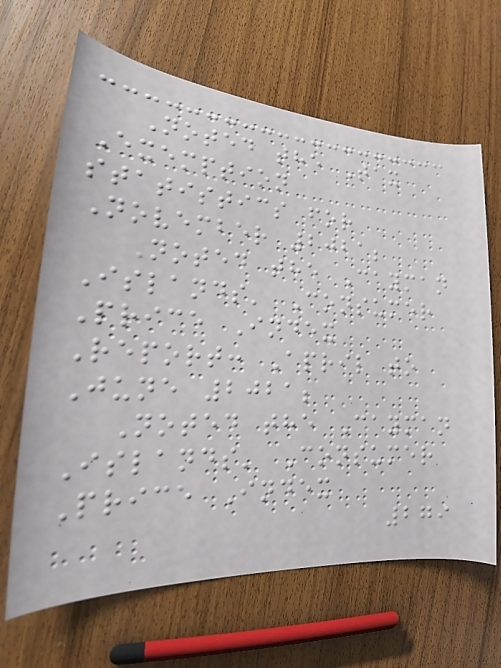Noted the Tax
Exemption
statistics for
November 2021;
Noted the Cayman
Islands' Consumer
Price Index
Report: April to
June 2021;
Noted the Cayman
Islands' Consumer
Price Index
279
